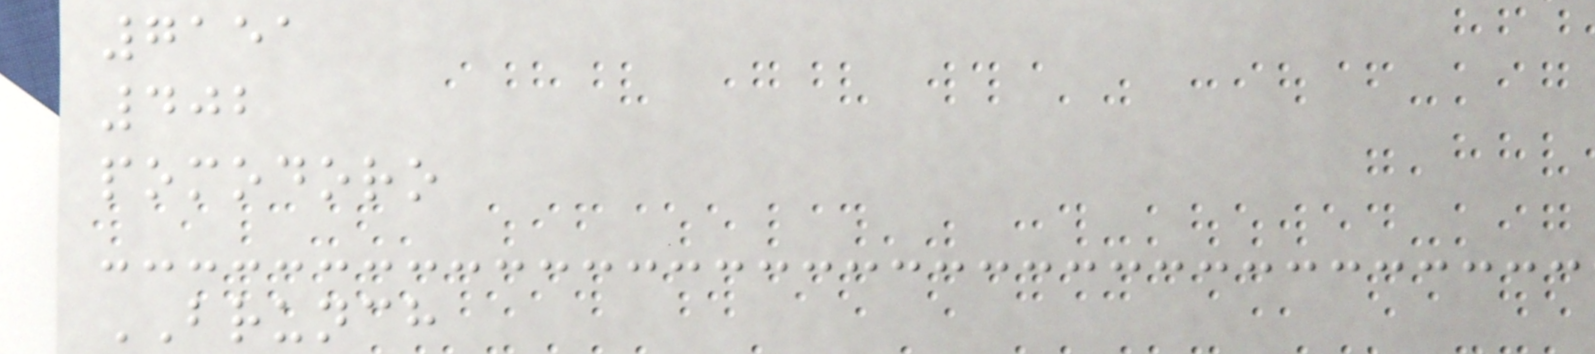7151
402
pomodoro
BRUNCH
